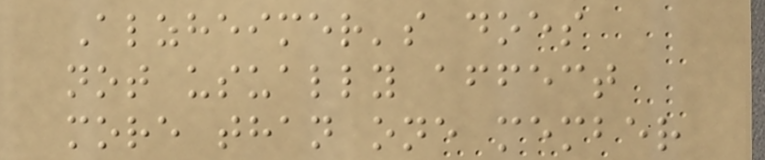Alzheimer's does
not usually affect
more than one member
